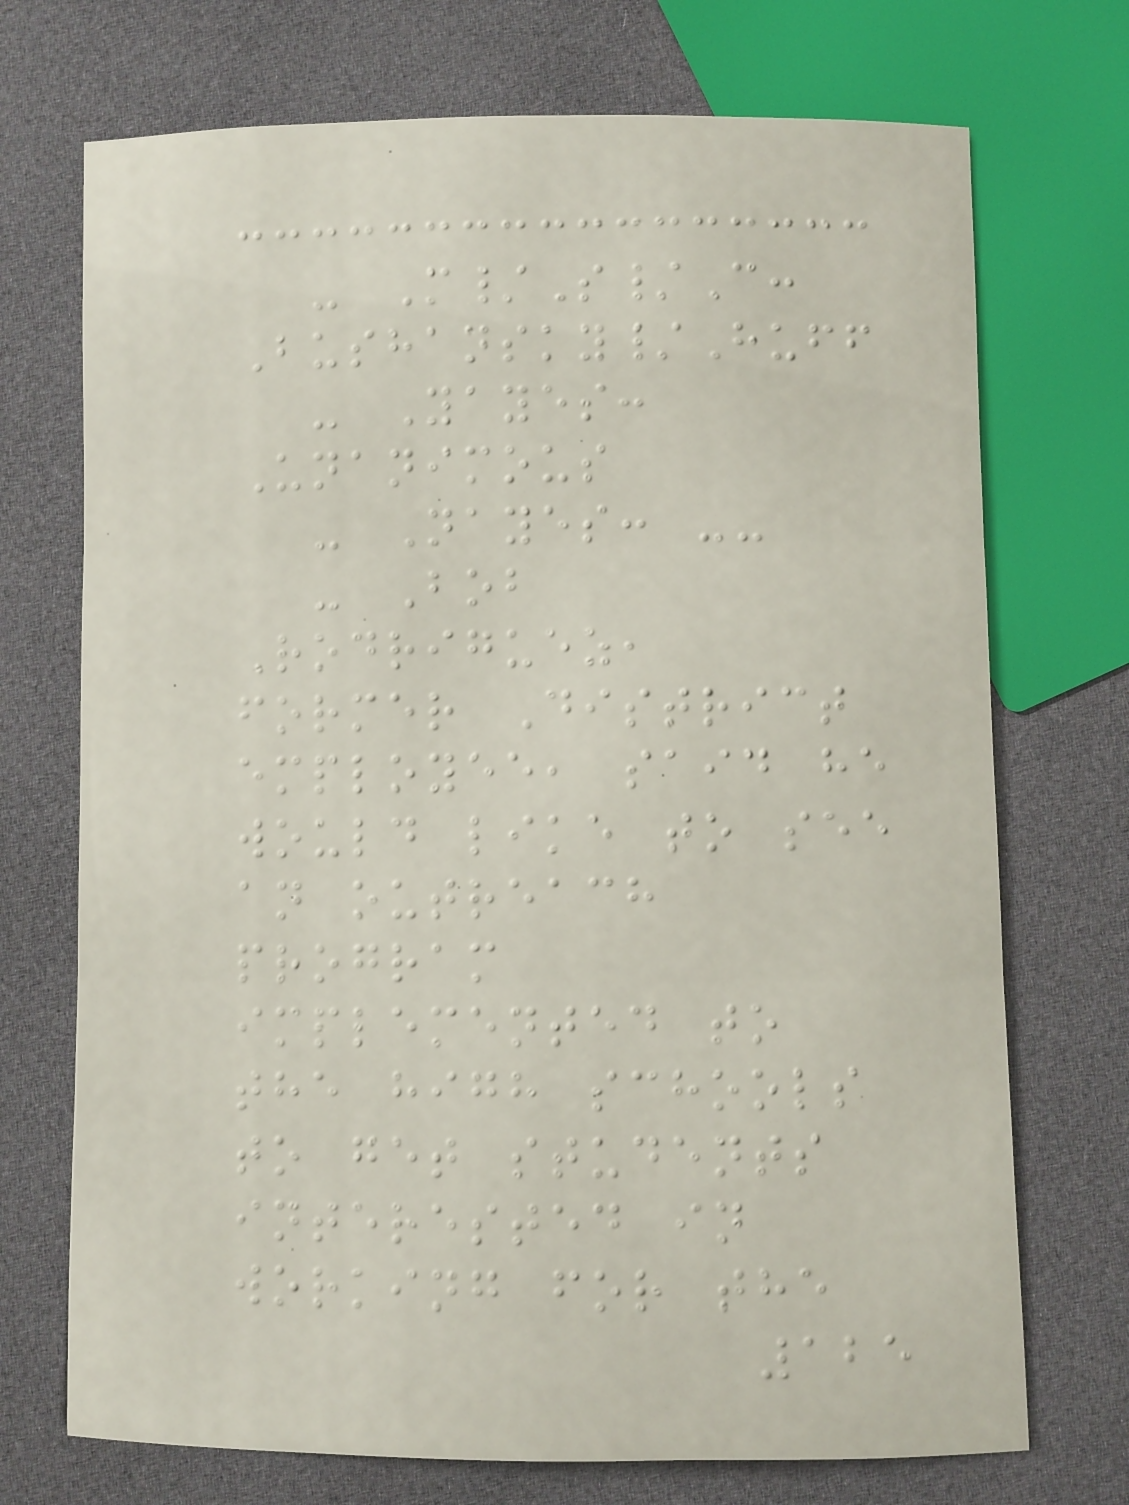- M/S/C:
Bushansky/Huff
- Yayes:
Unanimous
- Nayes: --
- Bob
Rodriguez,
former District
employee, said he
would like to see
an outreach
program
implemented to
the high schools
to get students
interested in
working for the
125
